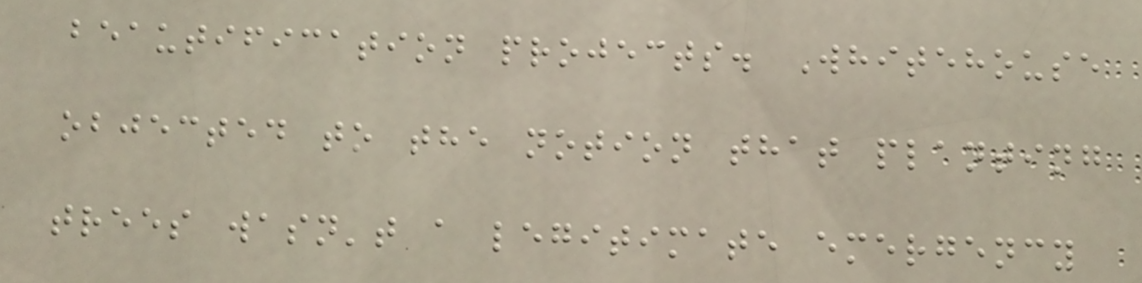beautification projects. Whitehouse
objected to the notion that planting
trees wasn't a legitimate emergency
